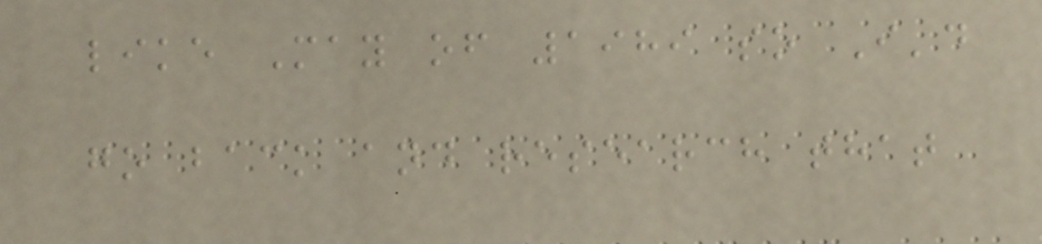like May of 1989 so I'd
go back and research that
